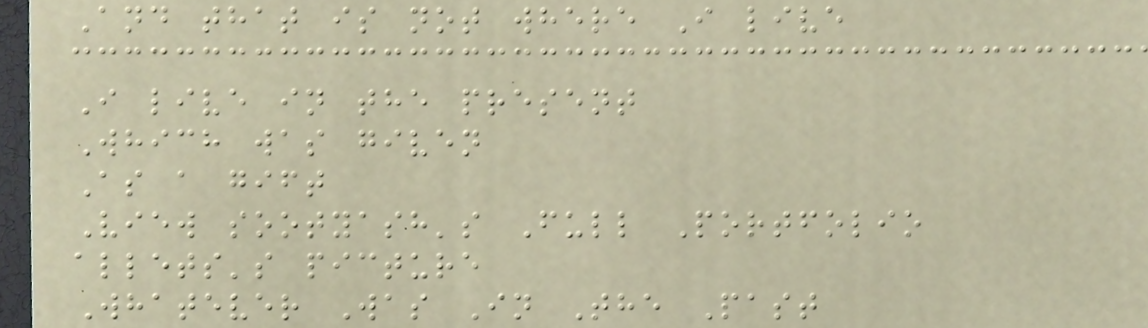And that is not where I live
I live in the present
Which was given
As a gift
View sootyash's Full Portfolio
allets's picture
Whatever Was In The Past
